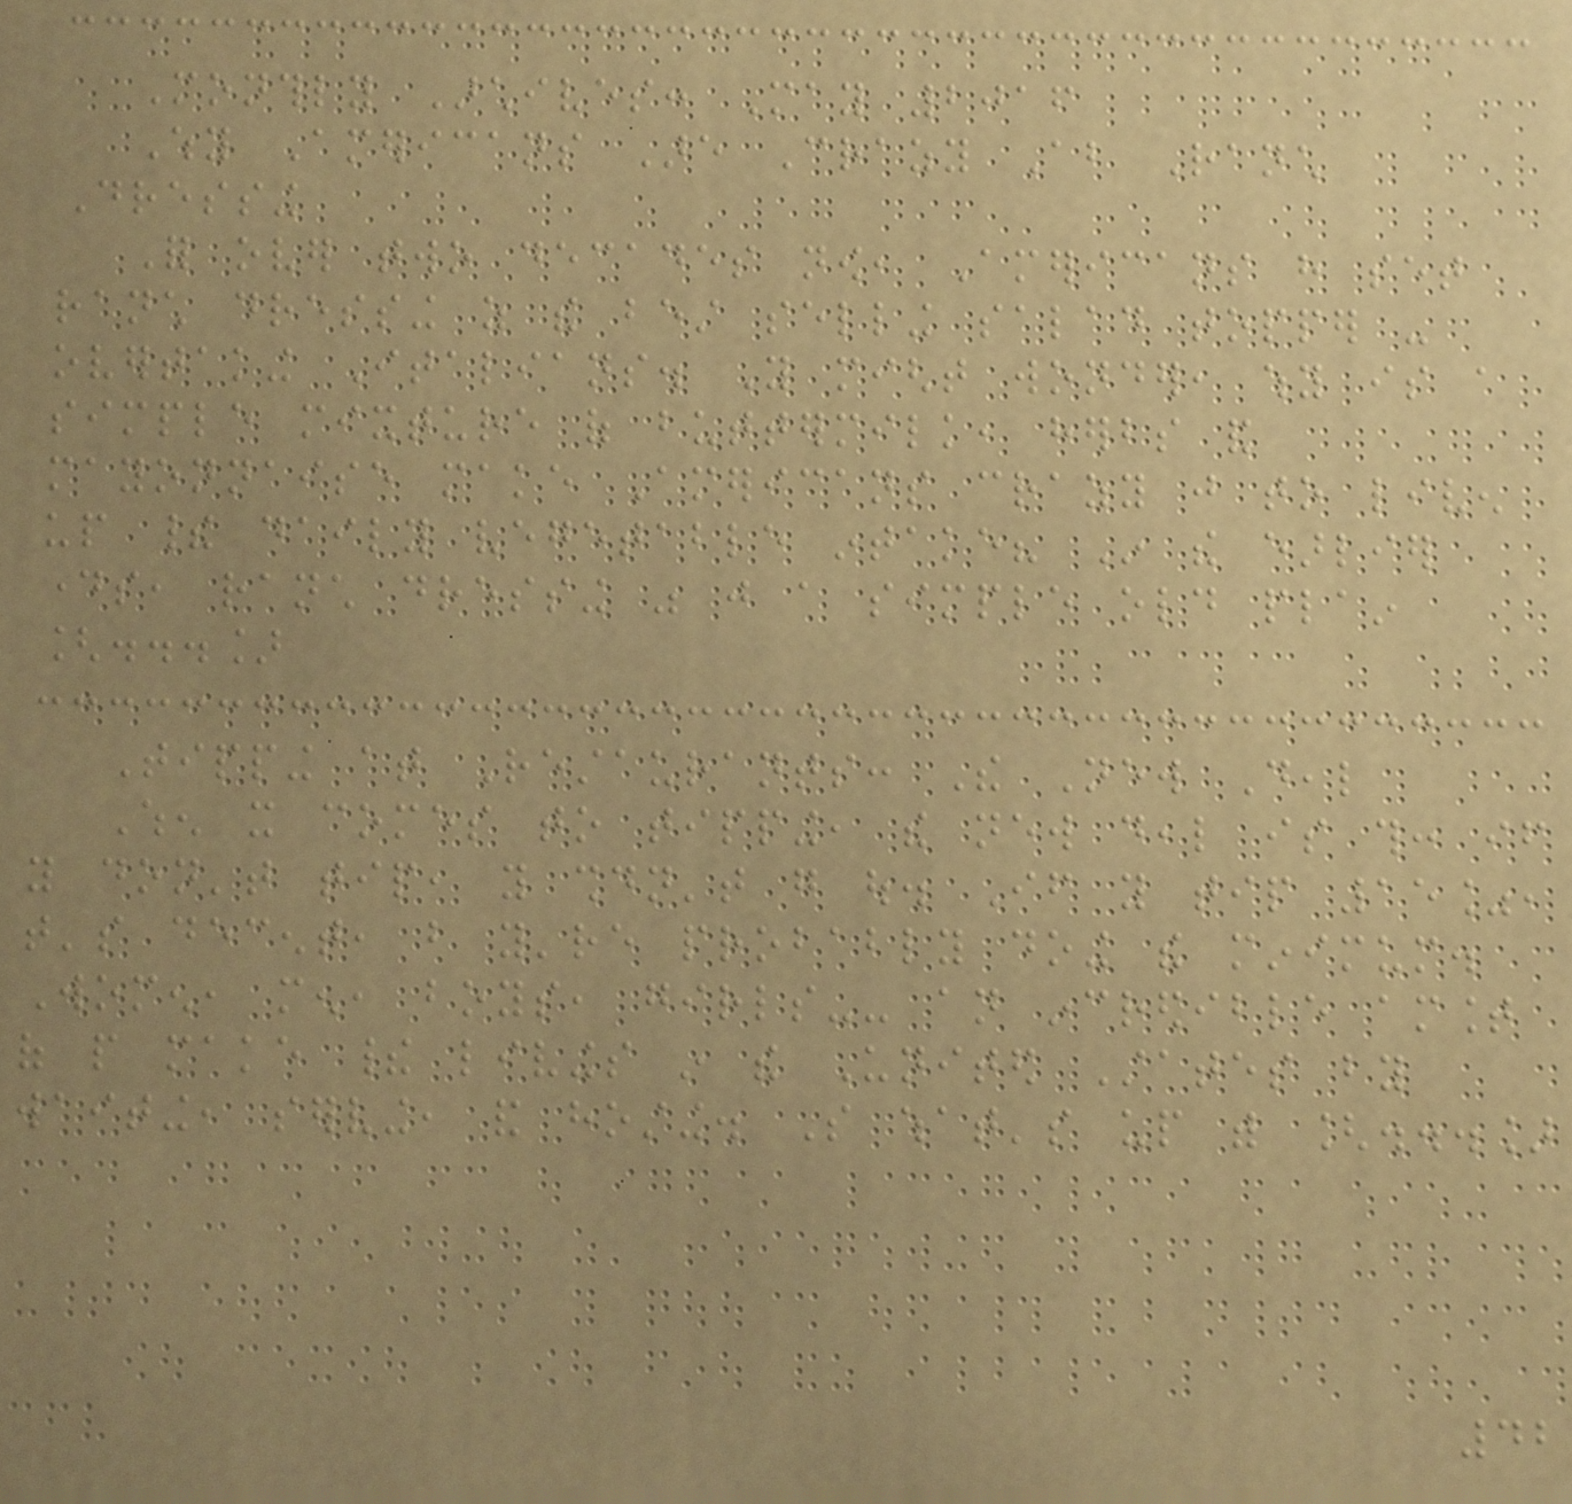Monthly Archives: May 2016
Why Americans Are Crazy About Ranch
Dressing
For over two decades now, Americans have set
ranch dressing as the best selling salad topper -
overtaking Italians. You might wonder, why is a
simple mixture of buttermilk, herbs and
mayonnaise make Americans crazy just to liven
up their daily vegetable intake? In the earlier
days, ranch dressing was just a simple old plain
[...]
Tipping at Restaurants: The New Deal
When it comes to tipping, the new deal is this: if
you don't tip, you shouldn't go out. If you tip 15%,
that's decent, but you're probably doing the minimum.
Women, men, boys, girls-- an incredible amount
of people make their livings in the United States by
waiting, serving, and hosting. So what's up with [...]
42
